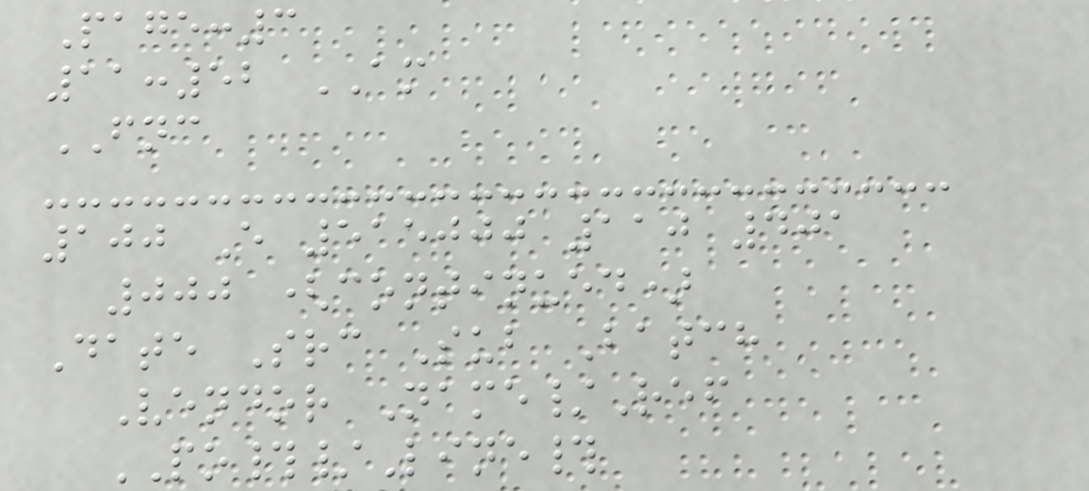Page:3
11:52 AM
FNC
100 E 515000 110 401
000 (continued)
Date Src Sub Batch
Vendor Name/Ref
PO#/Line#
